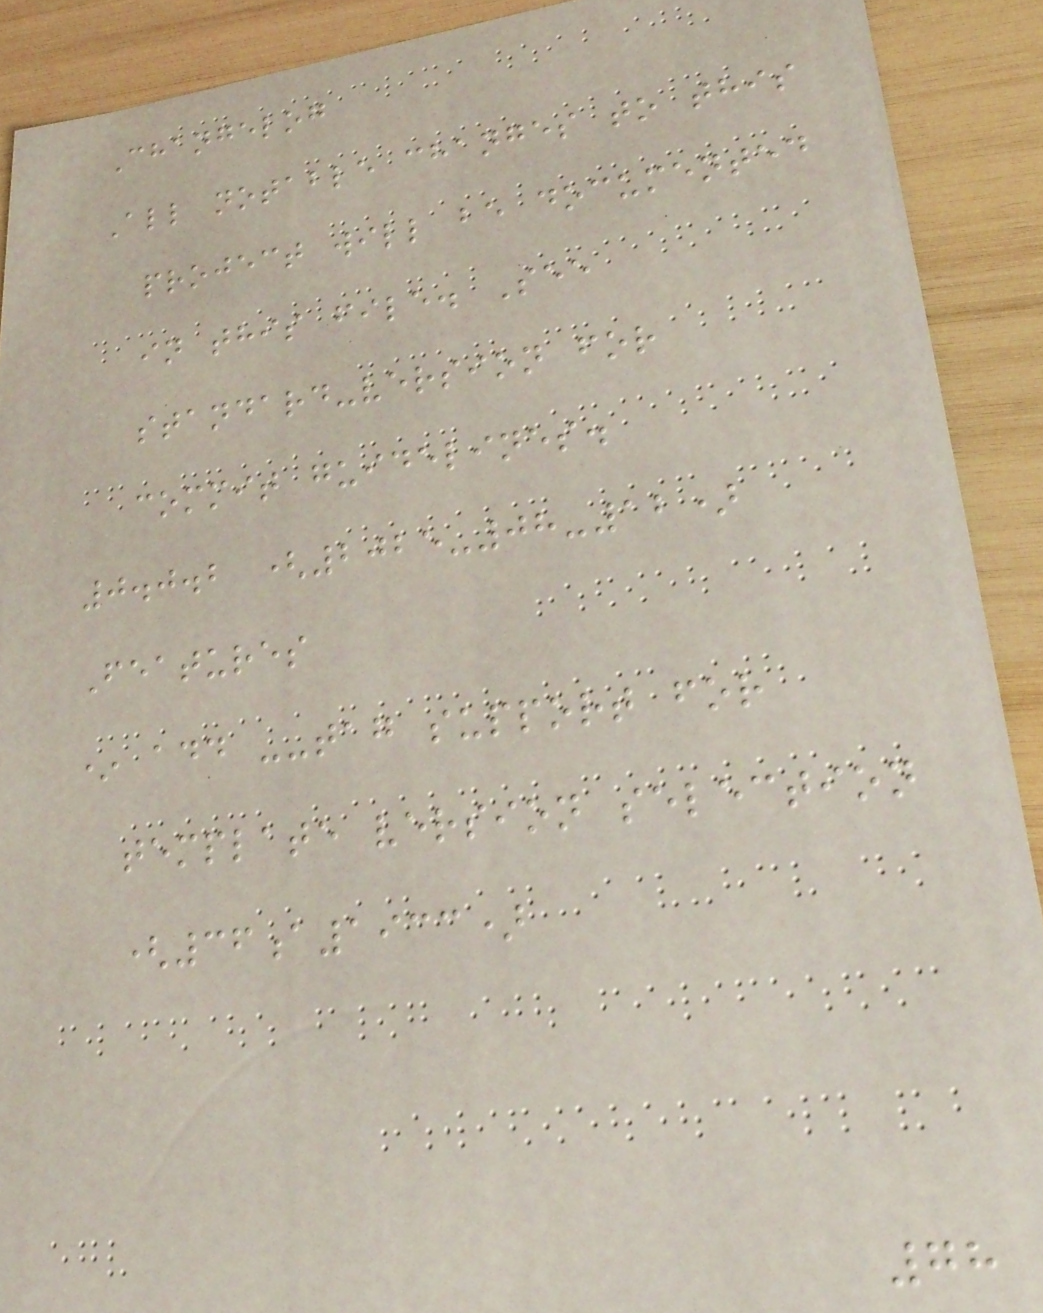Changelog
All notable changes to this
project will be documented
in this file. See
standard-version for
commit guidelines.
0.0.2 (2025-08-12)
Features
* add --tag support for
template version selection
(36a1933)
78
